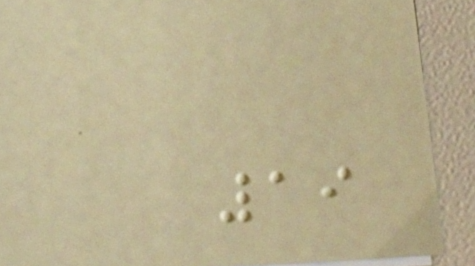19
